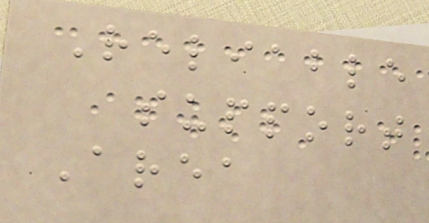Reliable
support
Area
